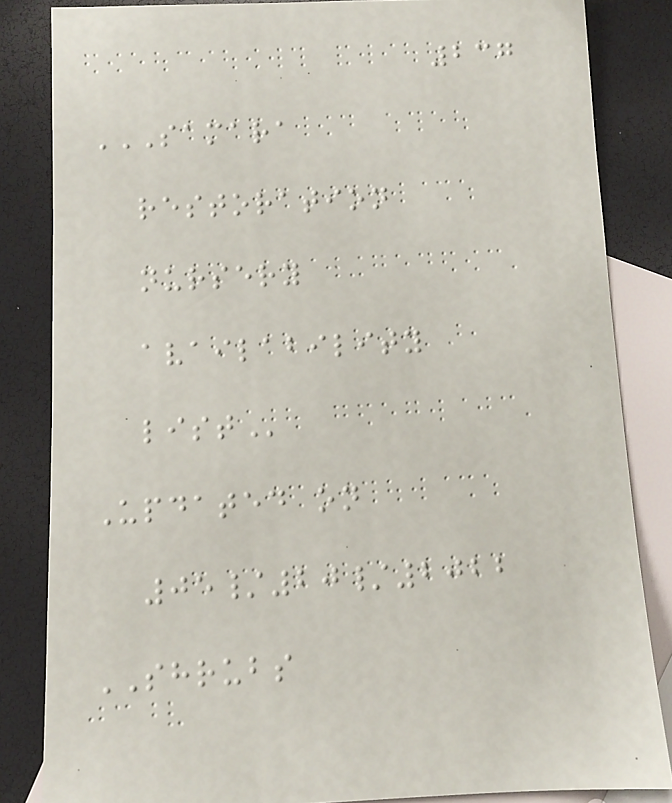237
SAMARA
RESTORATION
NURSERY
AVAILABILITY
LIST
Updated on
05/20/2022
SHRUBS
